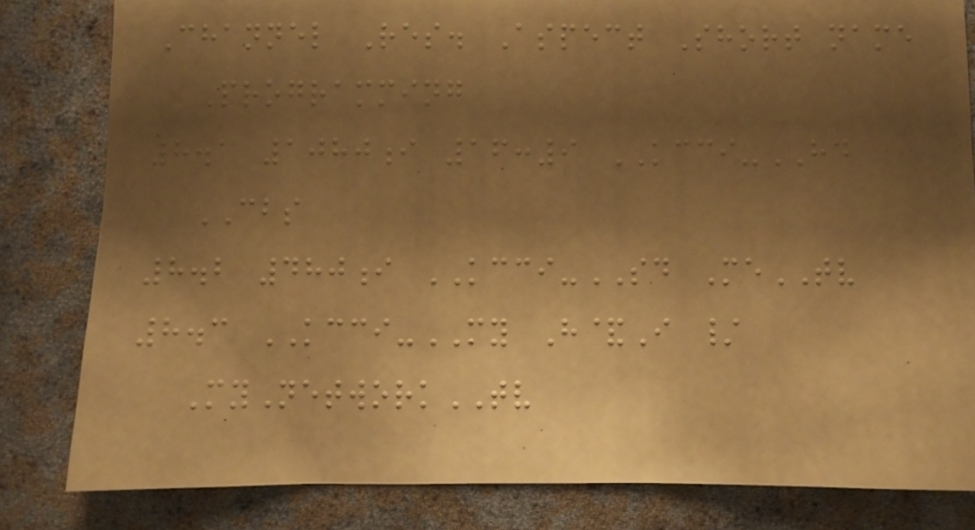Channel Res. Aspect Short name
Programming
8.1 1080i 16:9 KCCI-HD
CBS
8.2 480i KCCI-SD MeTV
8.3 KCCI-MY H&I /
MyNetworkTV
